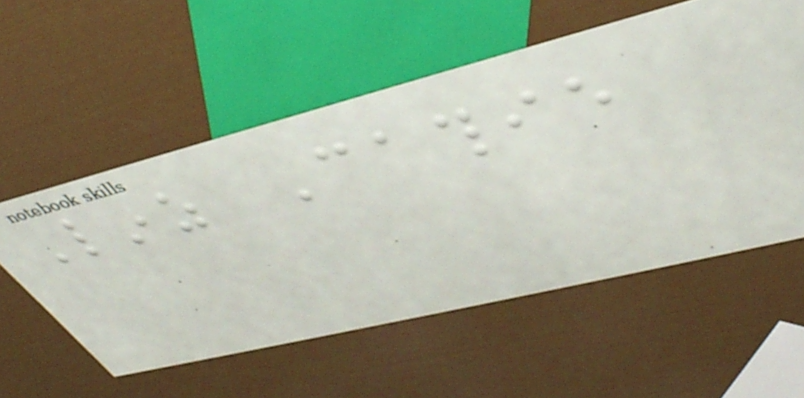Linz Cathie
